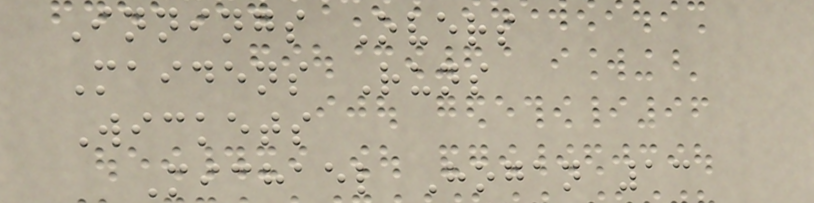Innings Overs
Maidens Runs
Wickets
Michael Hogan 13
